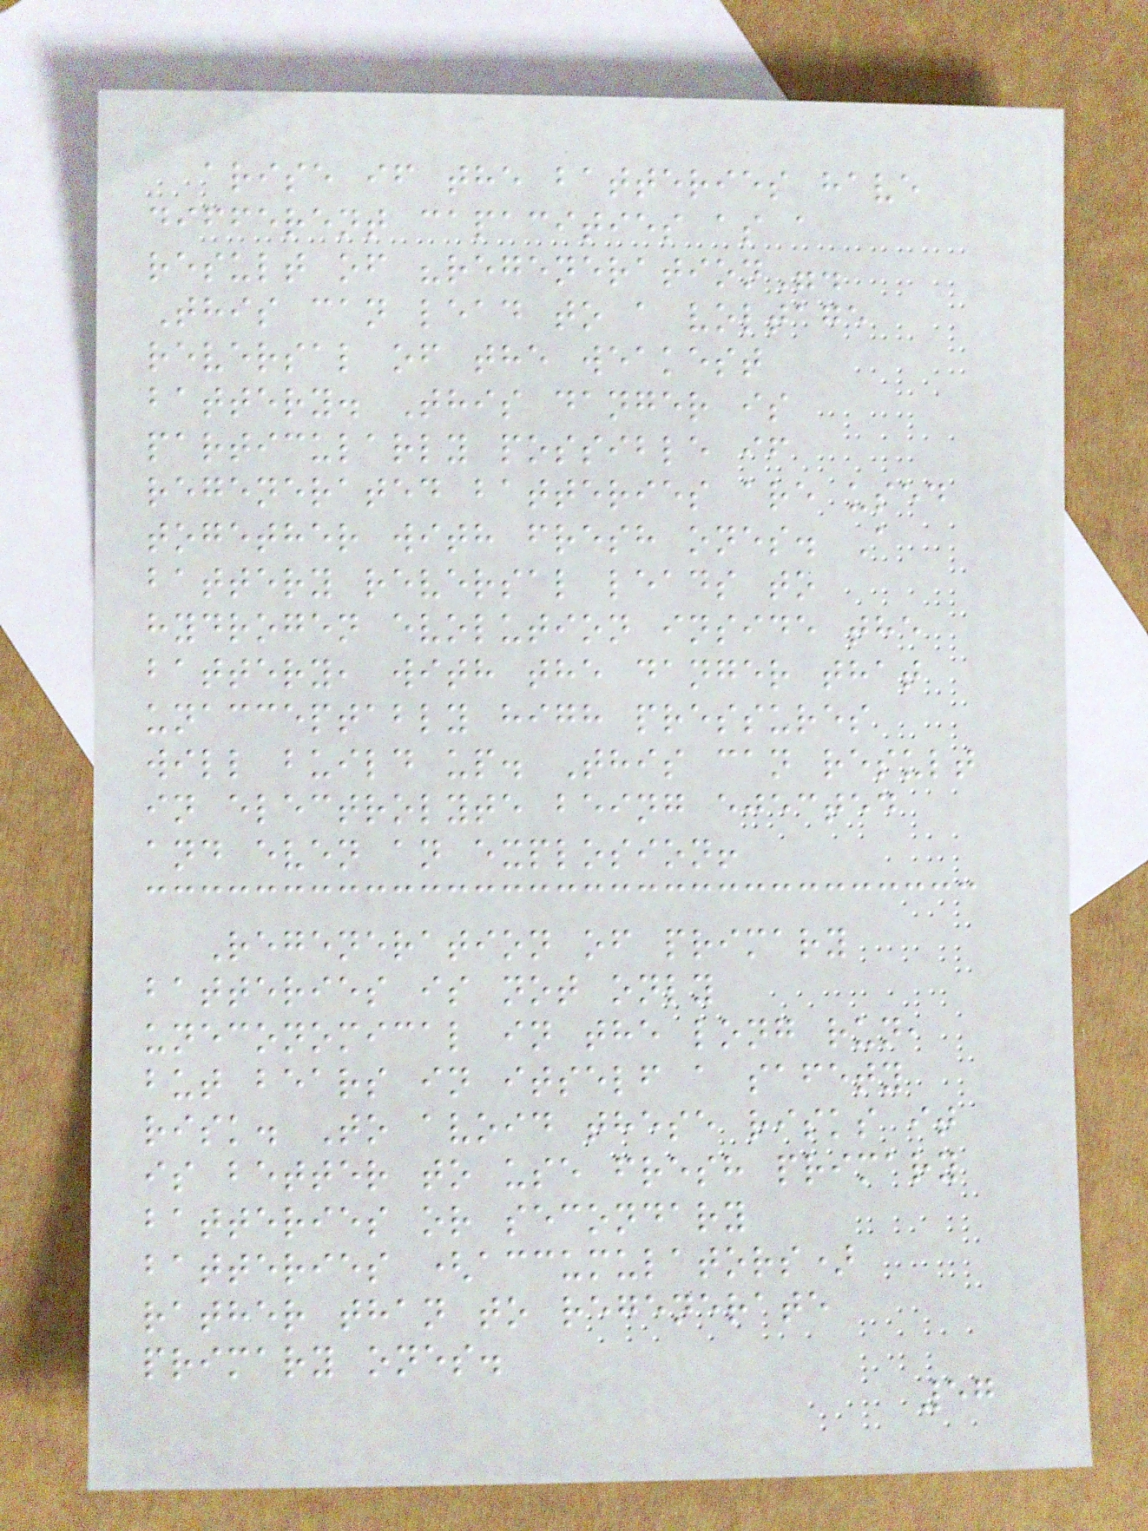arise if the batteries have
different capacities as a
result of "regeneration".
This can lead to a voltage
reversal of the weakest
battery. This danger is
particularly possible if
regenerated batteries are used
together with fresh ones. A
battery reversal leads to
hydrogen evolution inside the
battery, with the danger that
unacceptably high pressures
will build up. This can result
in electrolyte being ejected
and even an explosion!
Regeneration of primary
batteries is not only
uneconomical in the long run,
but bears in itself a safety
risk. To avoid these risks it
is better to use fresh primary
batteries or secondary
batteries (accumulators)
rather than to regenerate
primary ones.
57
